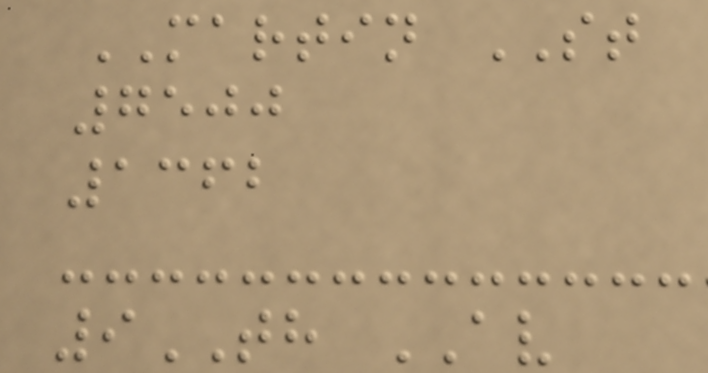MARTIN ST
7500
1362
9TH AV
